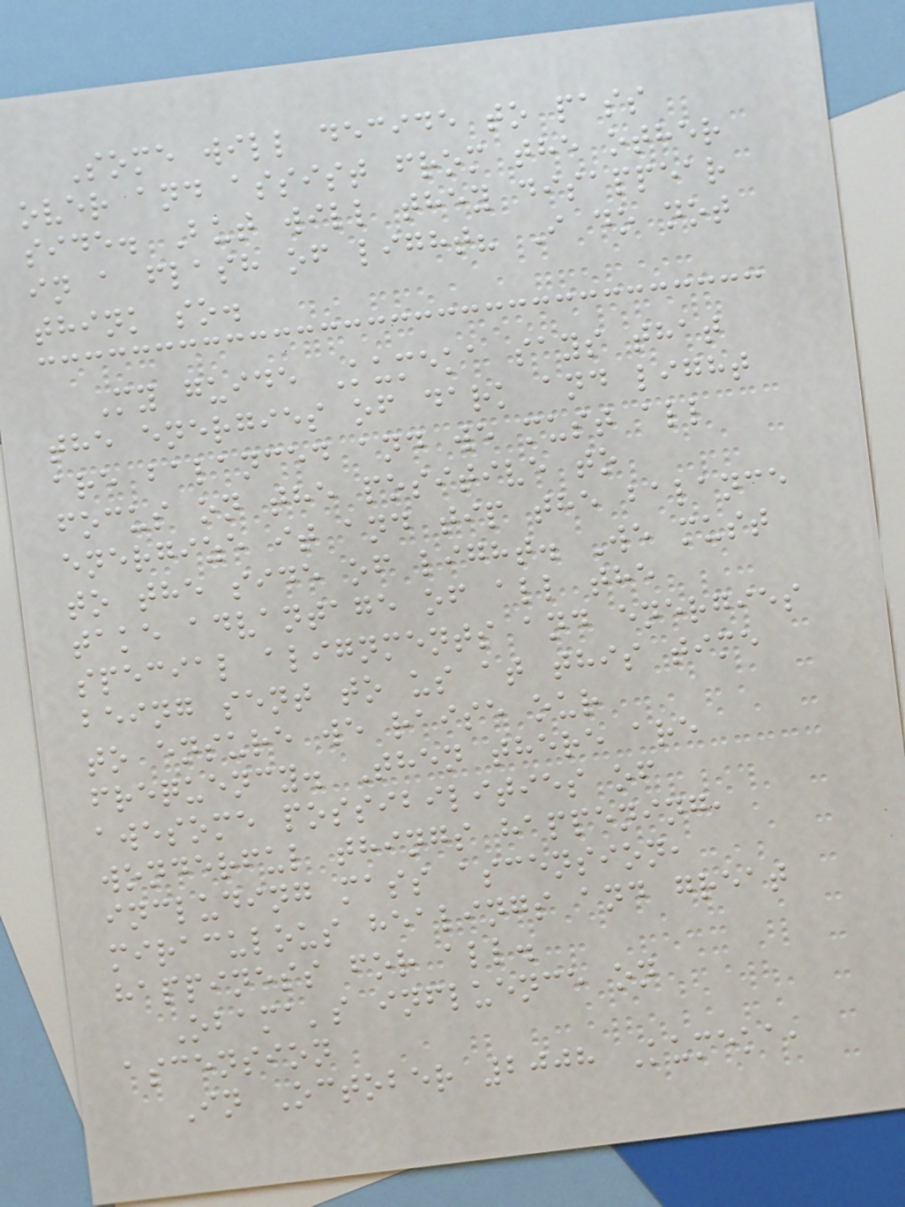Some will decide to pass
over and assist from the other
side. But will they disappear
in a flash of light? I do not
think so.
My guide Kumeka says that
the energies of dark and light
are balanced and we must all
focus on the positive to
energize it and tip the balance
to the side of light. We must
take advantage of all the
special alignments and energies
being sent to us at this time
to ensure we raise our
frequency. Then there are
awesome possibilities of
wonderful things happening,
including mass ascension,
miraculous healings and great
happiness for all.
Obama's influence on
ascension
In October 2008 Kumeka,
